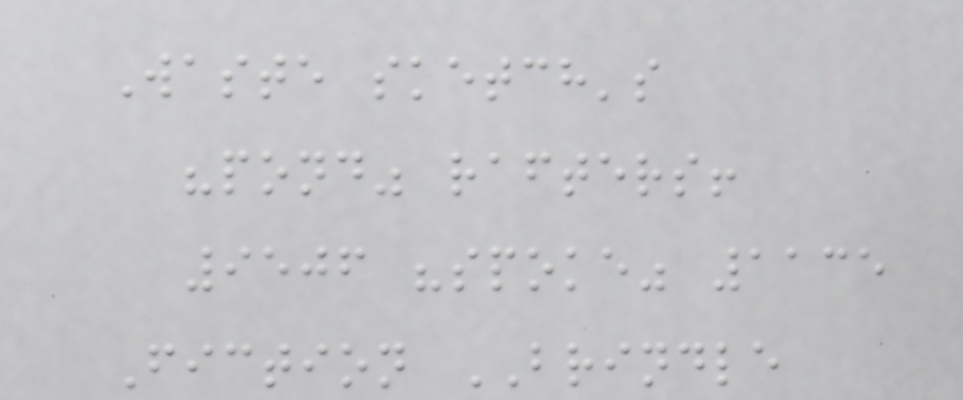Waste sketch's
"pond" rafters!
9506 "spoke" 1135
Fiction BRINDLE
